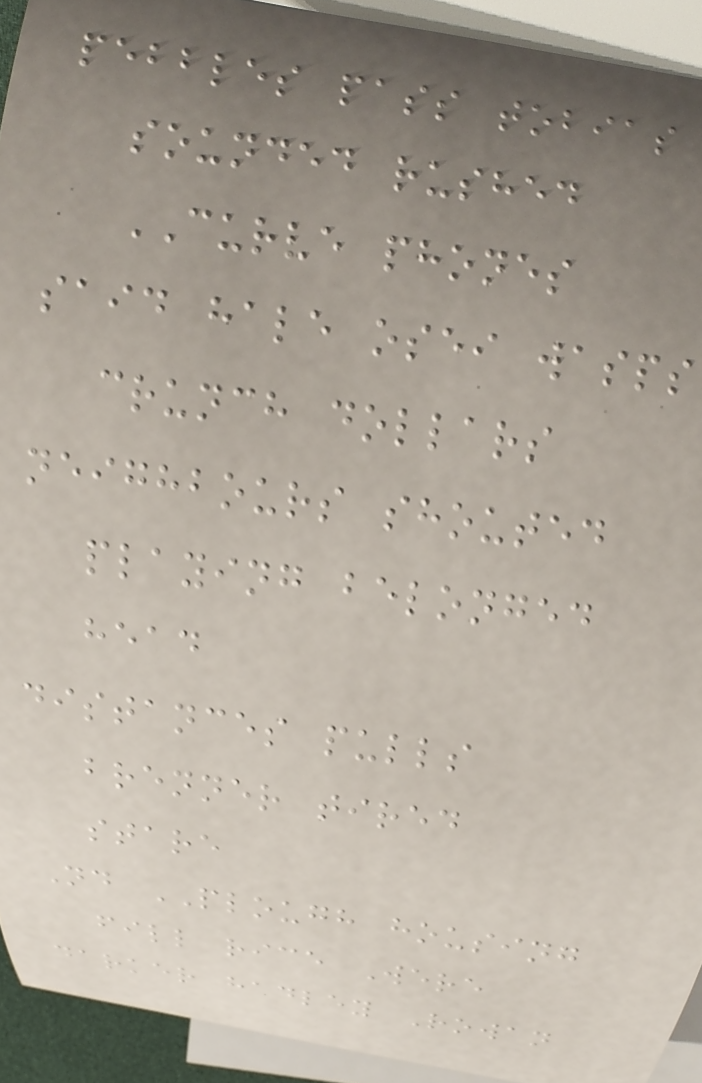pebbles pass tobias
sounded rushed
CURVE phones
said hale osei wasps
crunch dollars
neighbours shouted
playing belonged
head
distances pulls
brenner tired
stare
Nd PLOUGH housing
fill rice Were
darker hadley Rowan
